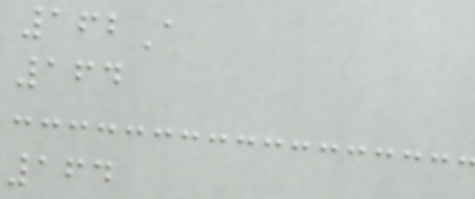162A
164
164
